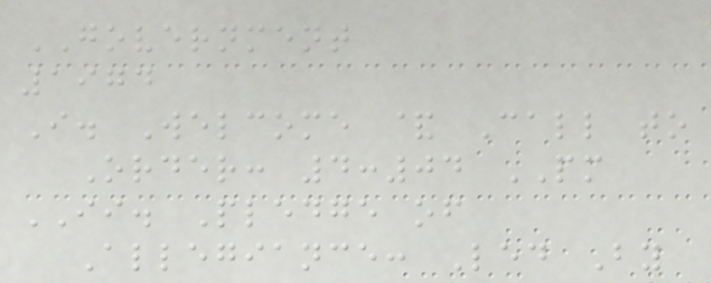GOVERNMENT
1974
I. Welcome & Call to
Order: 4:04 PM
II. Pledge of
Allegiance: Led By
